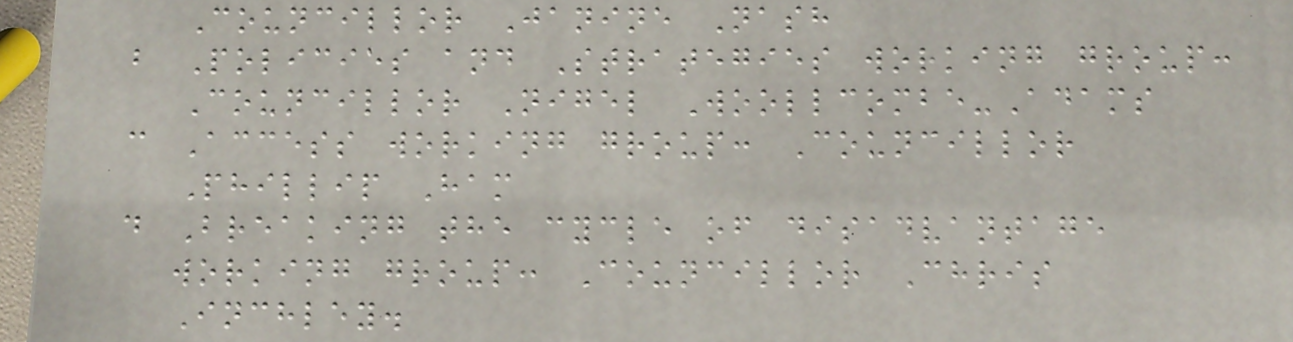Councillor Janine Nash
b Policies and Strategies working group:
Councillor Nigel Woollcombe-Adams
c Access working group: Councillor
Phillip Ham
d Breaking the cycle of disadvantage
working group: Councillor Chris
Inchley.
